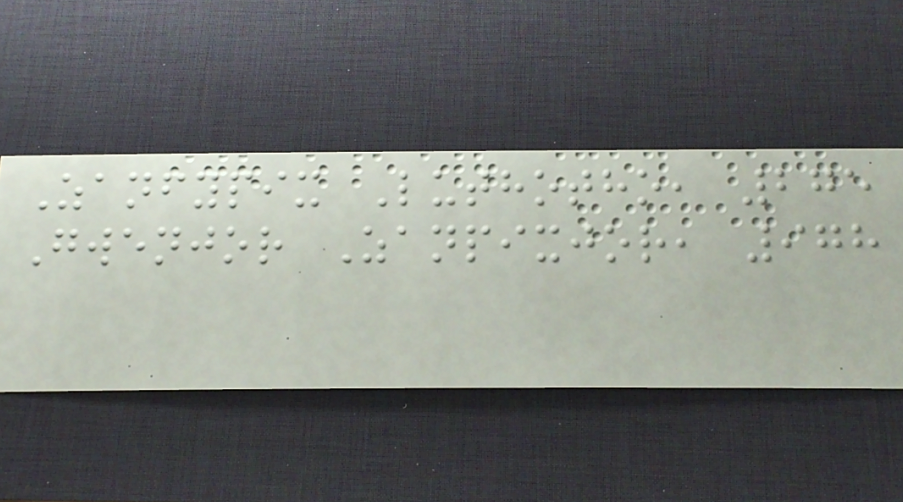Zanfypix Luthotho, 275
Gwenjor Zanpixjor, 978
